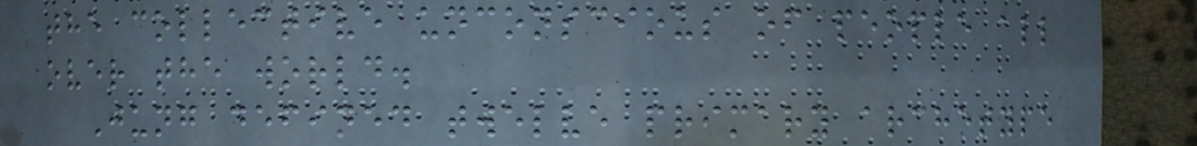the collective unconscious of people all
over the world.
Jung defined twelve primary archetype
